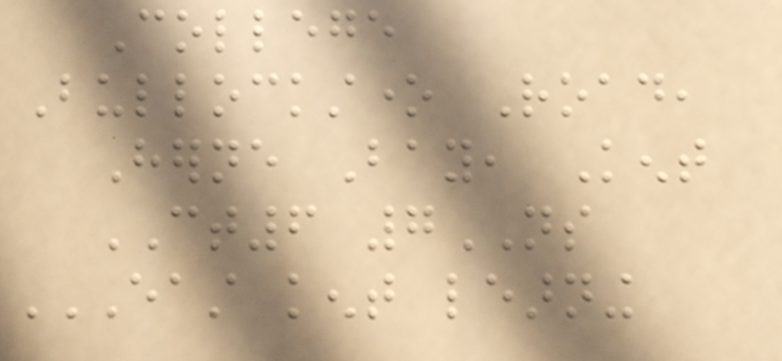College
Bullockstone Road,
Herne Bay, Kent
CT6 7NS
EAST KENT LEARNING
